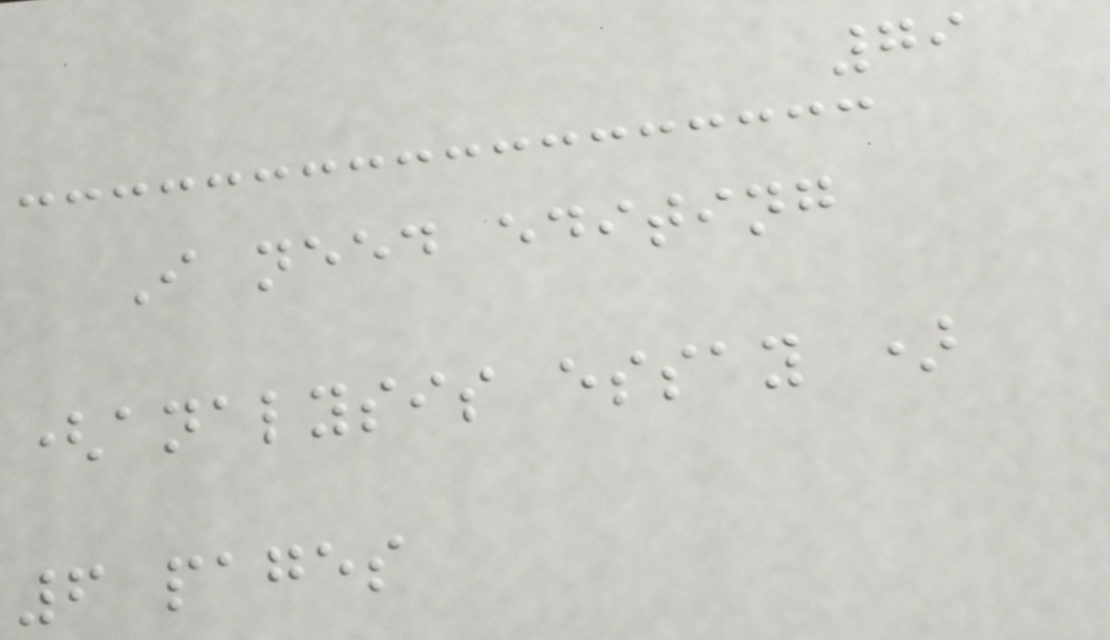79
I need editing
(analysis essay )
6 pages
